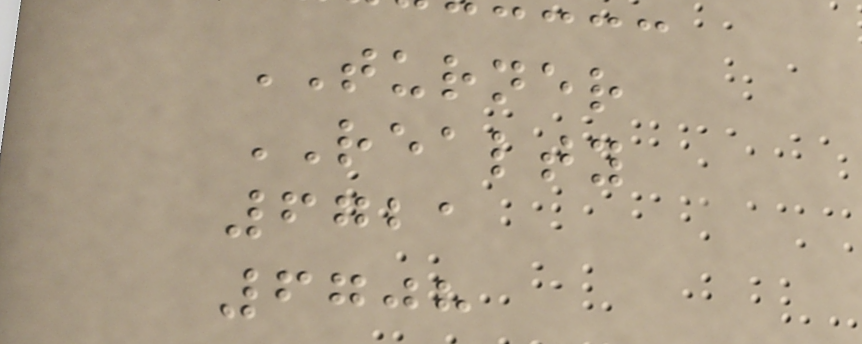TURNER
REALTY
6721
6708
